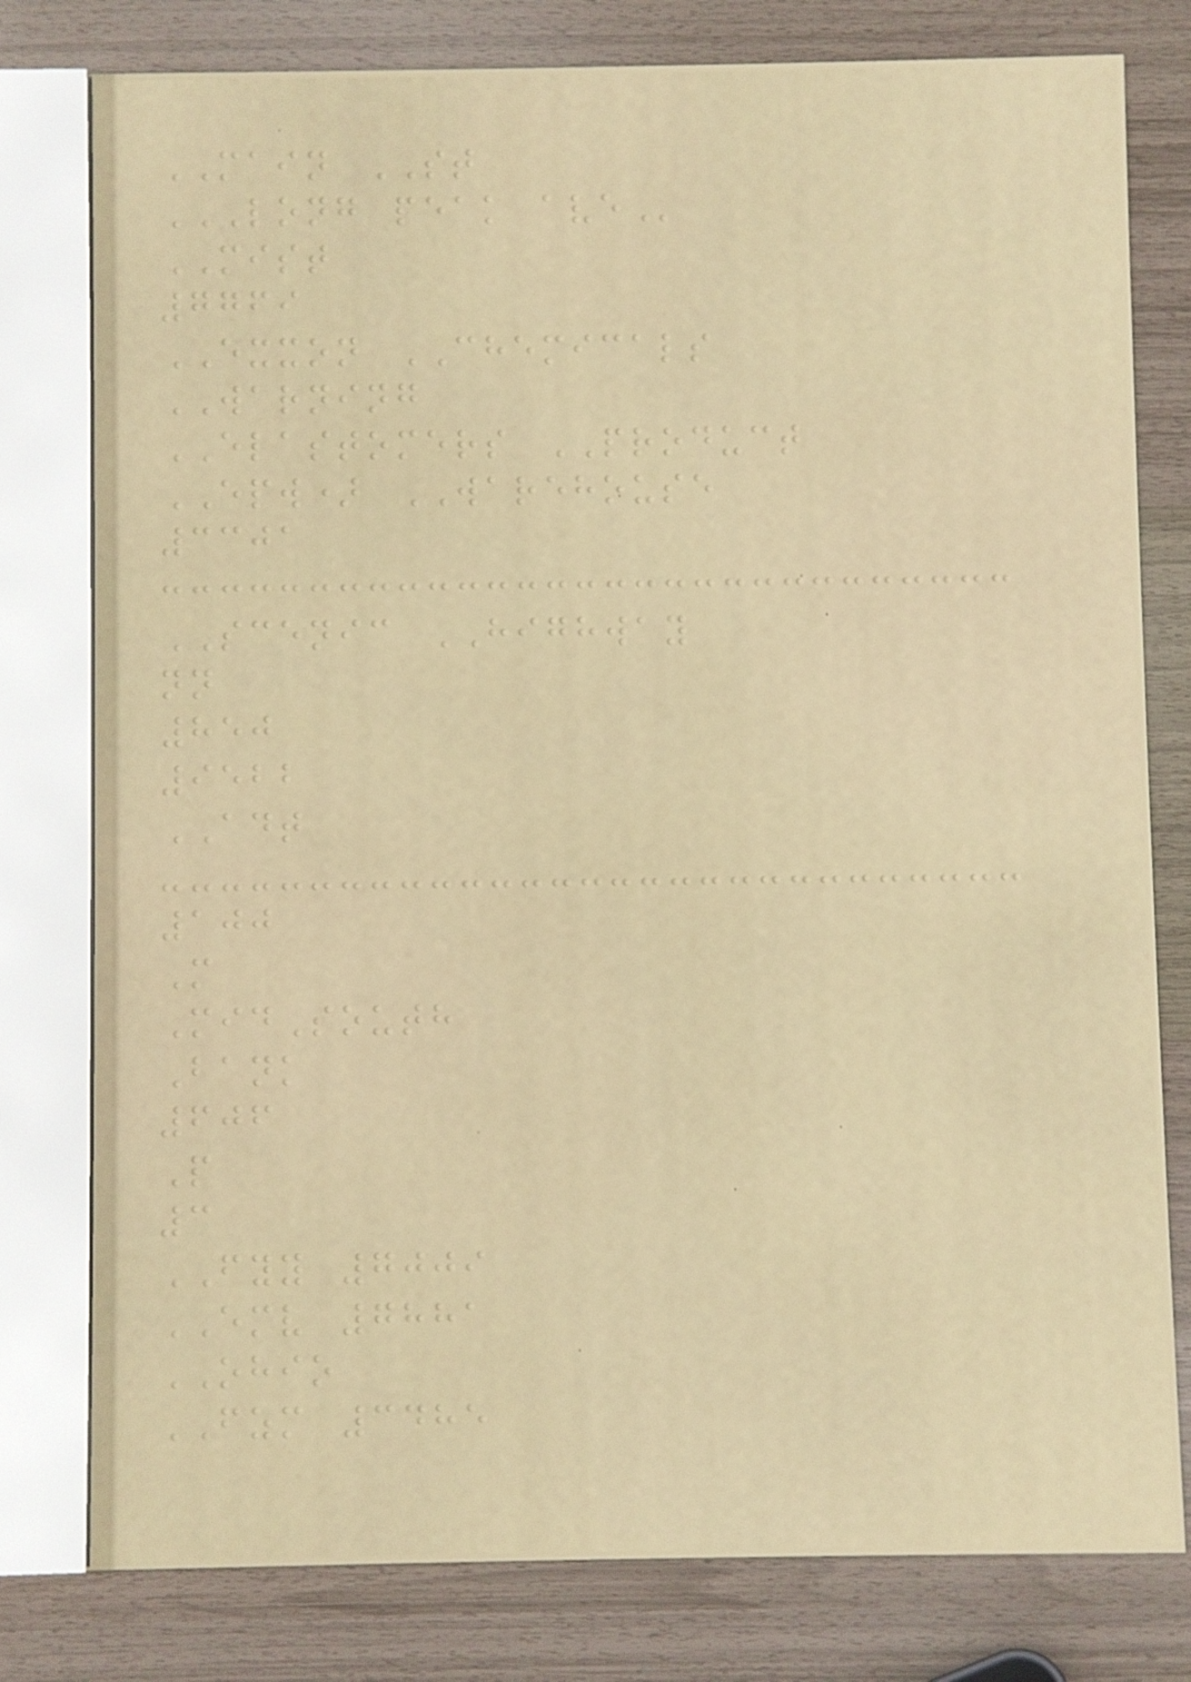MAIN ST
LONG PEAK AVE
MIST
7769
EXXON CHEMICALS
WARNING
ELASTOMERS PRODUCT
EPW) WAREHOUSE
3301
SCENIC HIGHWAY
nn
850
9522
ADT
100
M
MidSouth
Bank
606
P
3
FYY 7009
EMV 7881
OHIO
FZM 3485
